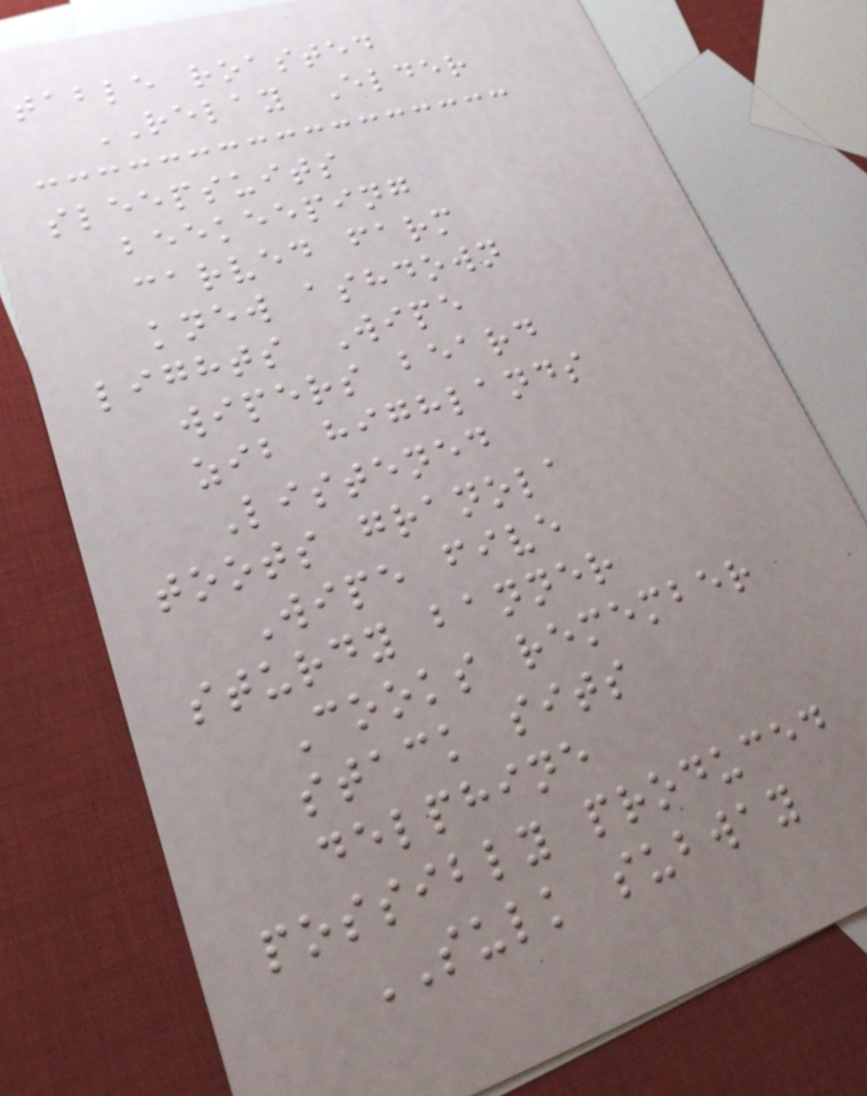table roasted
RELAY Elder
sleepsuits
beekeeping
carved farm
knew ashdown
lights Wipe
wipers beard
zib highlands
Listened
toots granola
Wipe five
sturdy banner
Cooks remember
stack sits
delphine
possibly produced
SULK subway
